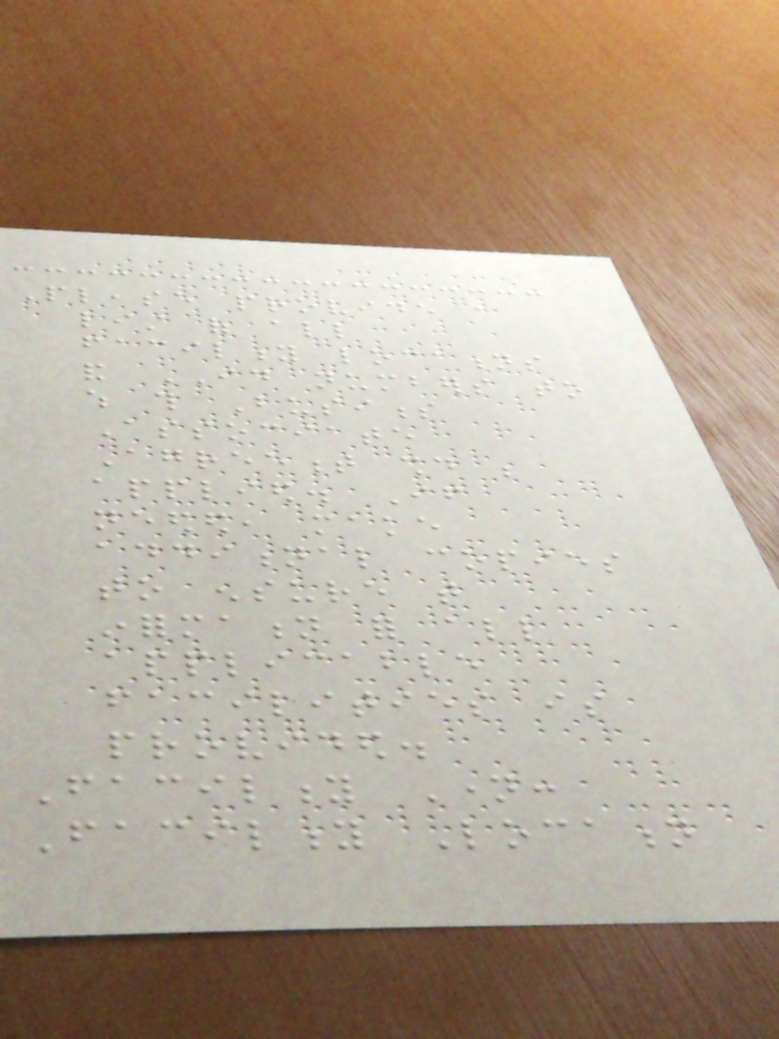Please provide a
list of all
facility locations
and ID numbers to
which this Business
Associate
Agreement should be
applied. If
needed, make
additional copies
to ensure that
information for all
applicable
facilities is
provided.
Facility Name:
Facility Location
